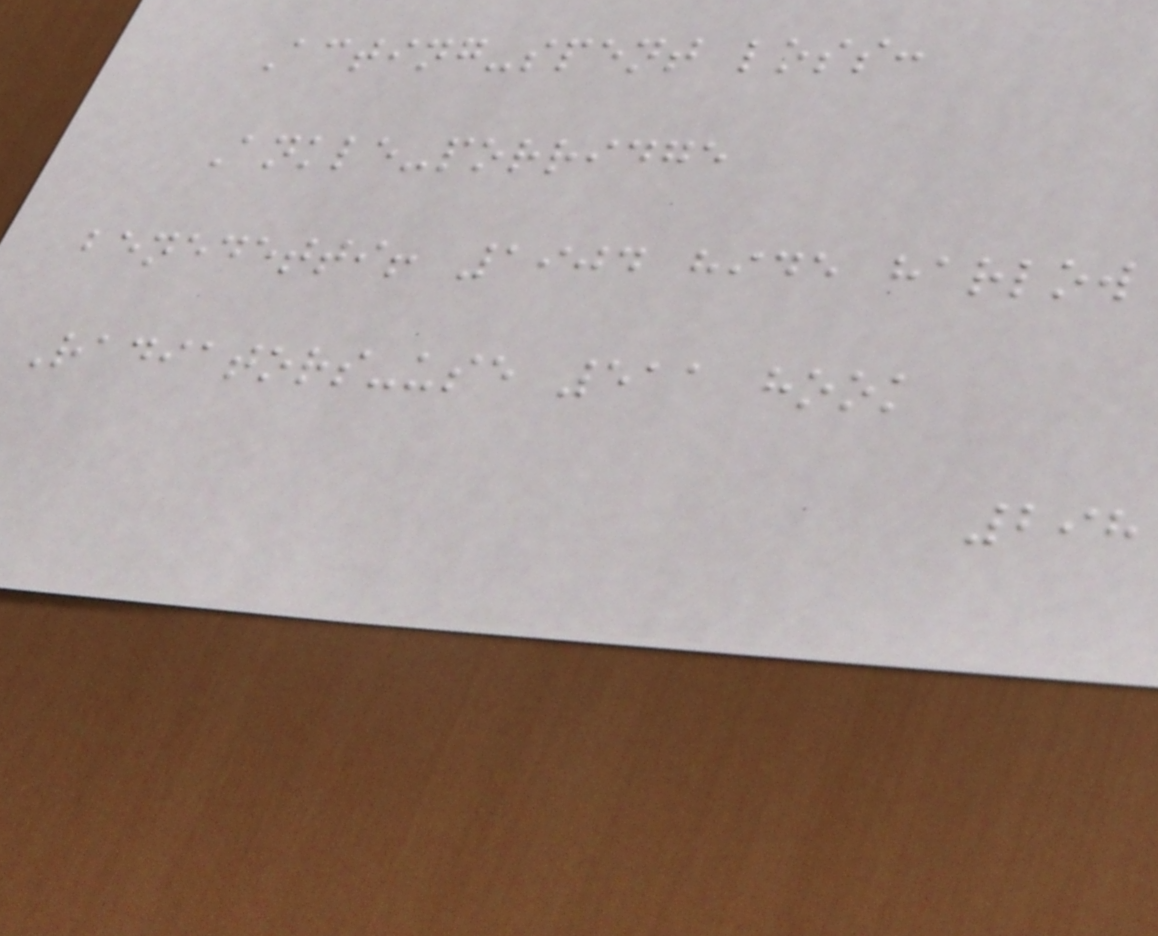Acting-spent loss:
Ankle-porridge
benedetti! 1904 hide harlow
Radiators-use 511 hook
298
